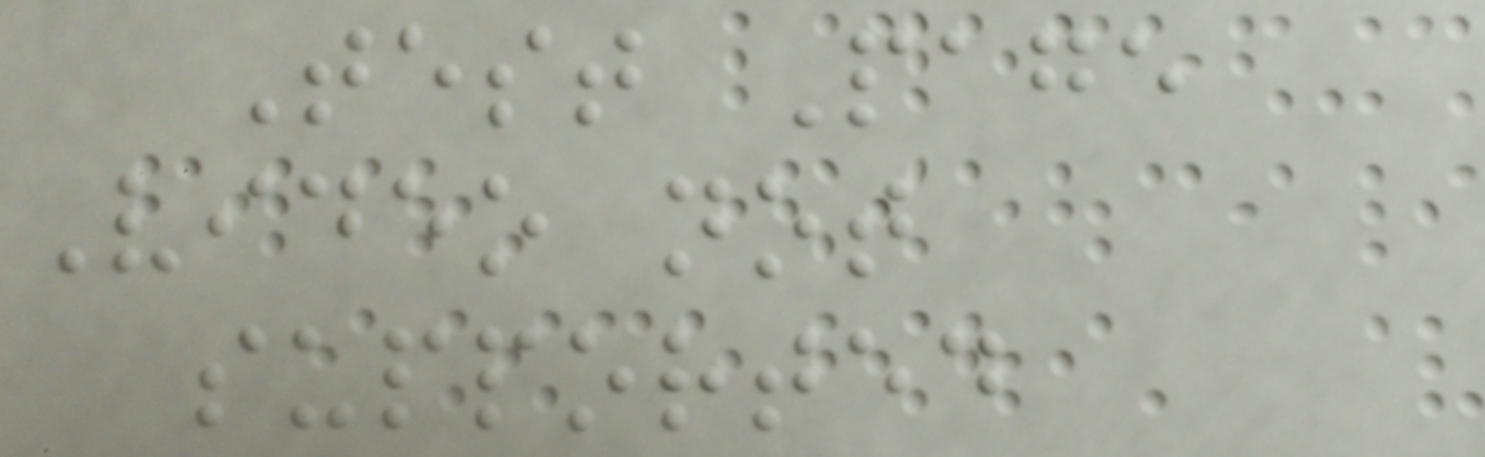Test Page
Video not
supported
